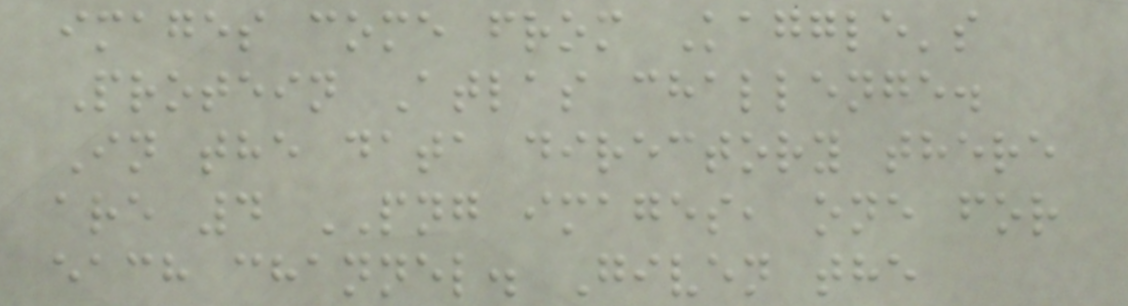images come from Kaggle's
Protein Atlas challenge.
In the data directory there
are 4 PNG images, one for
each channel. Given the
